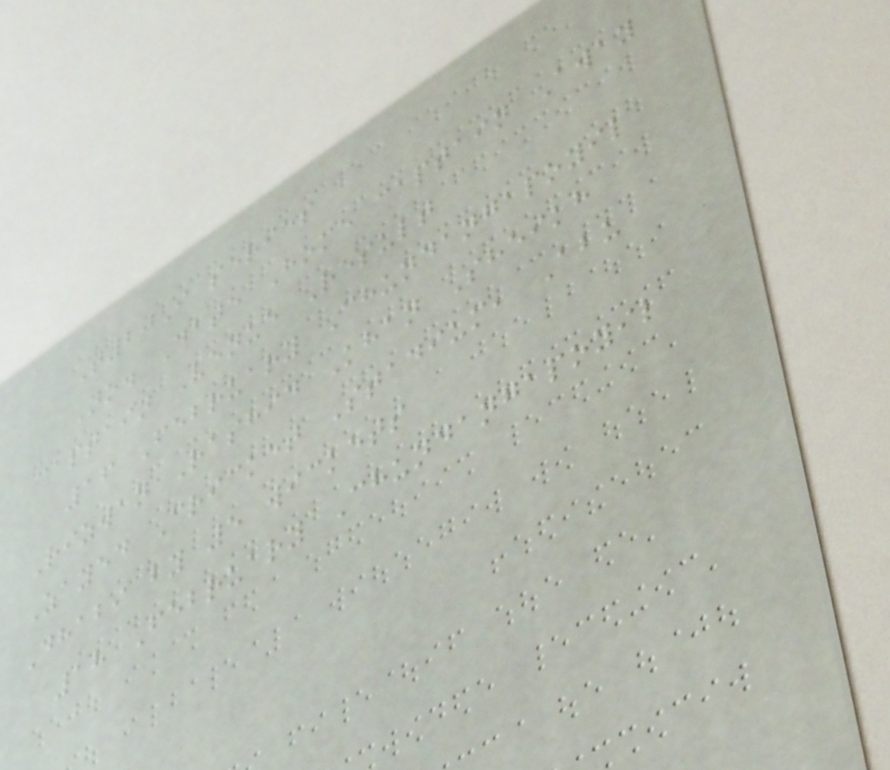T20I series
No. Date Home captain Away
captain Venue Result
16 February Chundangapoyil
Rizwan Rashid Khan Sheikh
Zayed Cricket Stadium, Abu
Dhabi by 5 wickets
18 February Chundangapoyil
